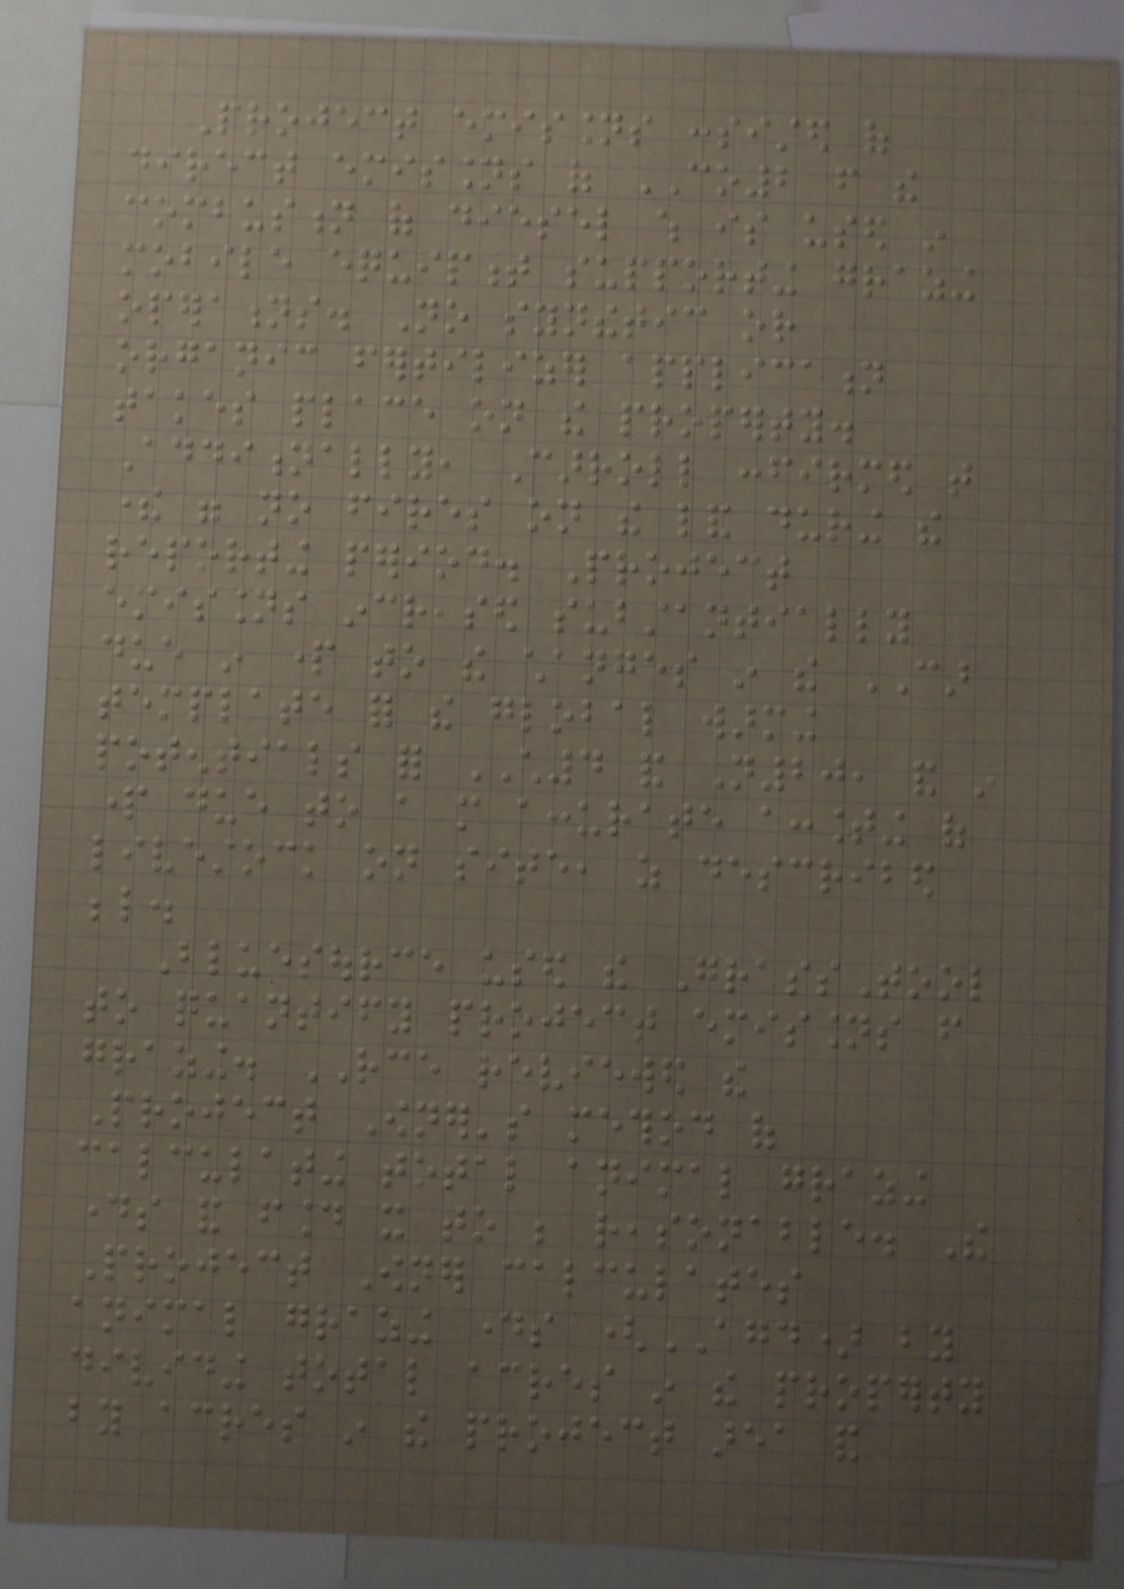Project emissions consisted of
direct emissions of CO2 from the
combustion of diesel which is used in
mobile equipment supporting grazing
operations. No synthetic or
organic fertilizer application
takes place on the property.
Additionally, Carroll confirmed that
there were no fires on the land during the
reporting period. Project
emissions increased substantially
due in part to the changes in the CAR
template for the global warming
potentials for CH4 and N20, and in
part due to a more accurate accounting of
livestock on site, as described
below.
Bluesource used the GrassTool
to quantify project emissions from
grazing. RCE reviewed the
Project Owner's method of
calculating total animal grazing
days and found it to be reasonable. The
Project Owner calculates
animal grazing days (AGD) by
dividing total acres in the property
by acres in the project area and
